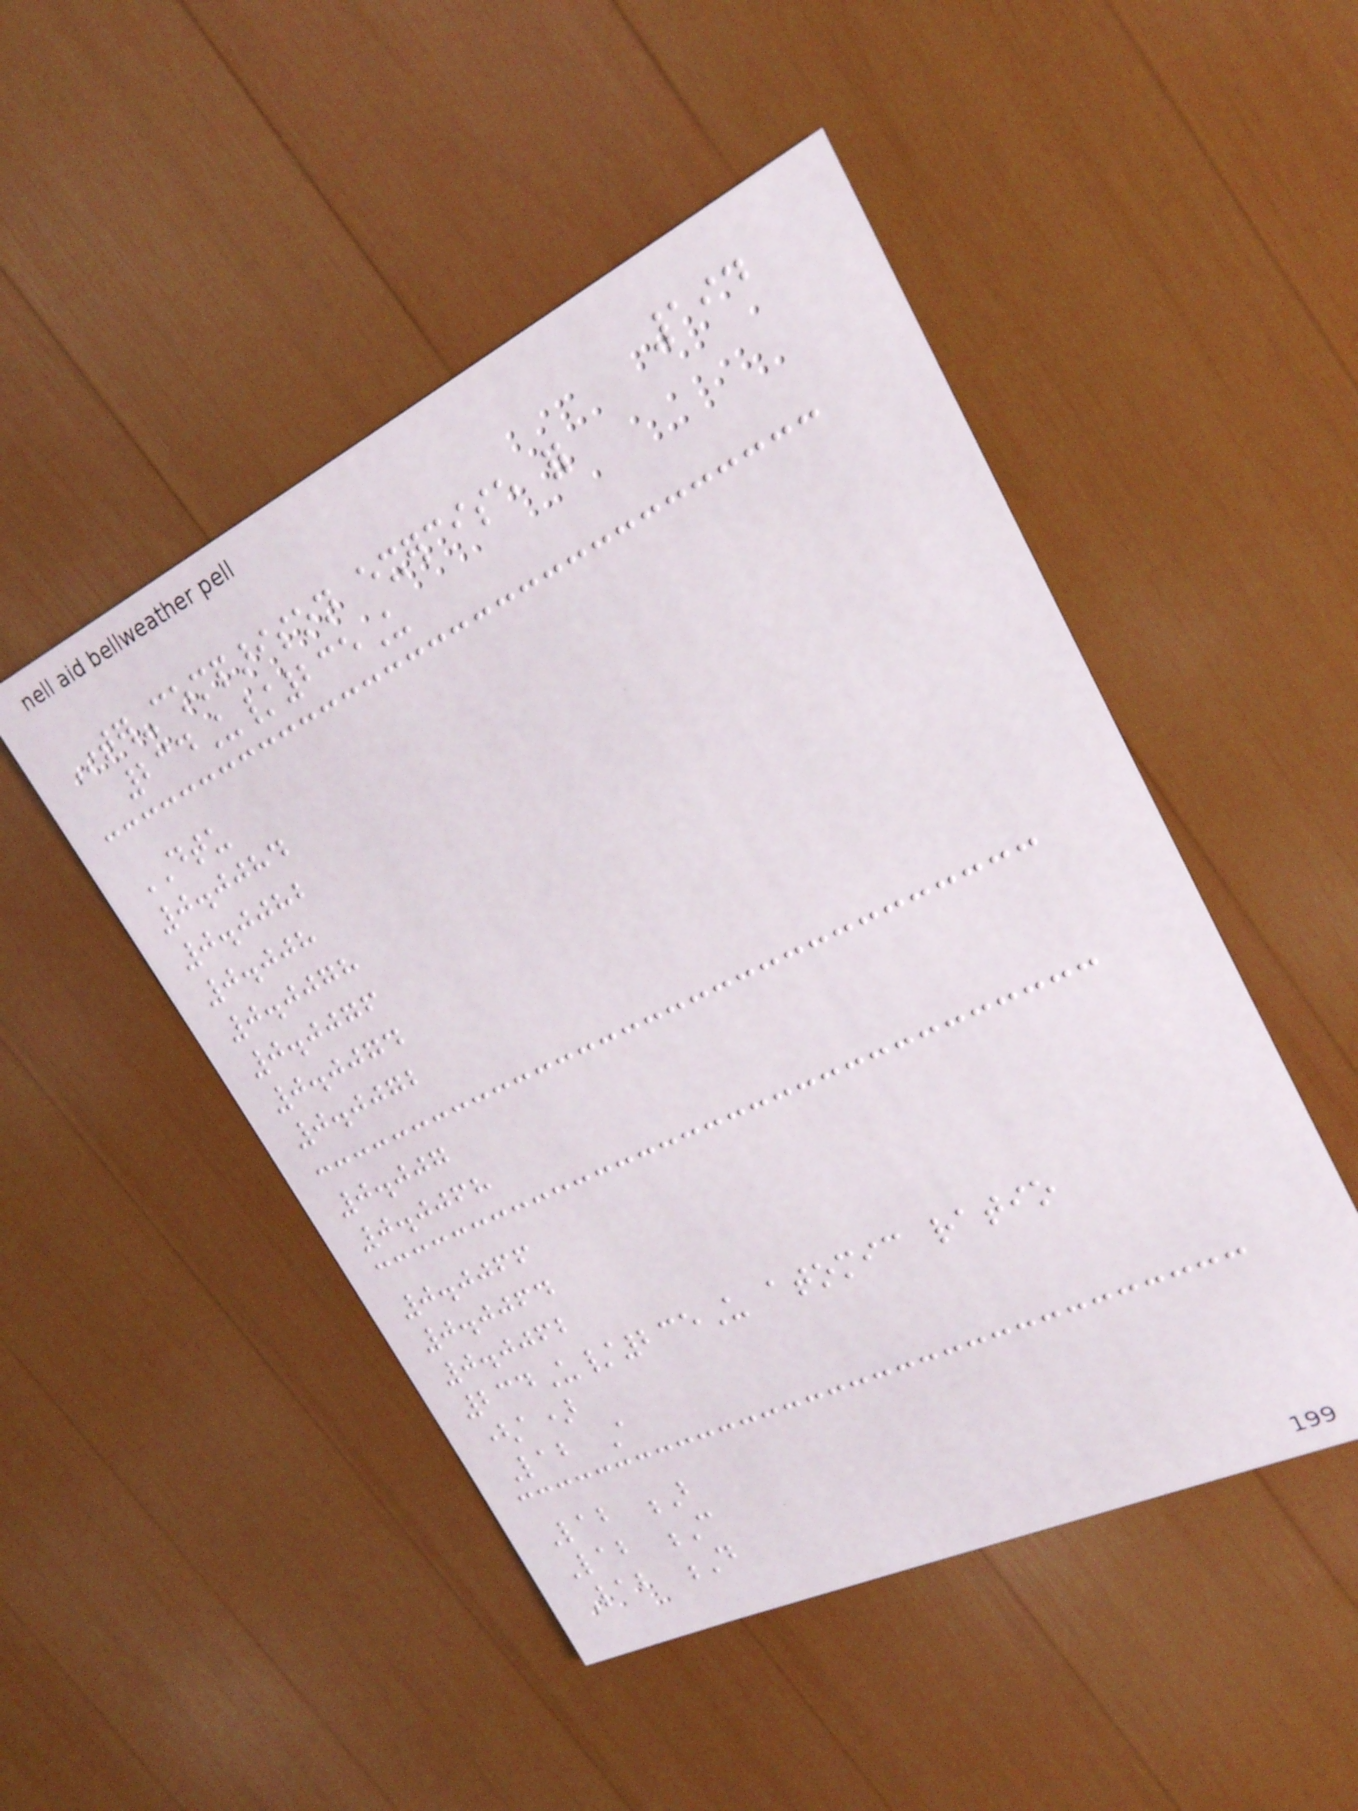194
Inter-comparison exercise for
234U/235U
DTU
0.0084
0.0082
0.008
0.0078
0.0076
0.0074
0.0072
0.007
0.0068
0.0066
0.0064
0.0062
234U/235U atomic ratio
(a)
Lab A
Lab B
Lab C
Lab D
